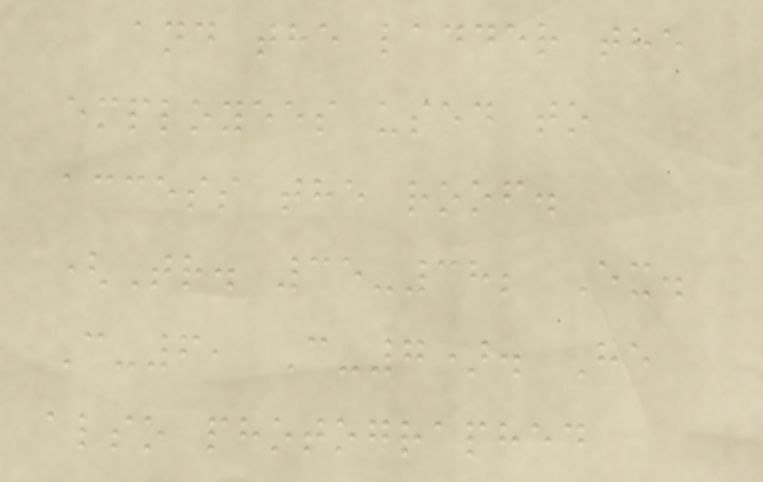and the ladder the
employees used to
access the roof.
(Tr. 35-38; Ex.
C-6, C-7). He
also photographed
